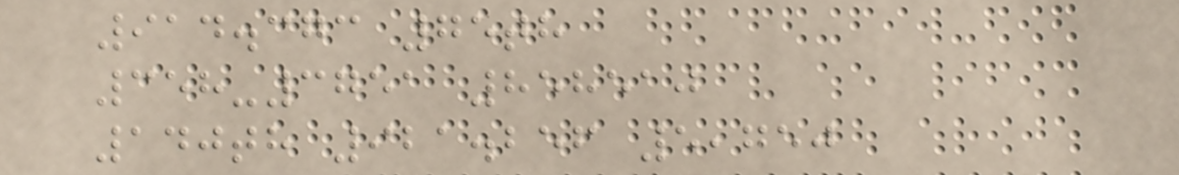914.373 75th
358-3751 858510
140th 921.256 5,750
